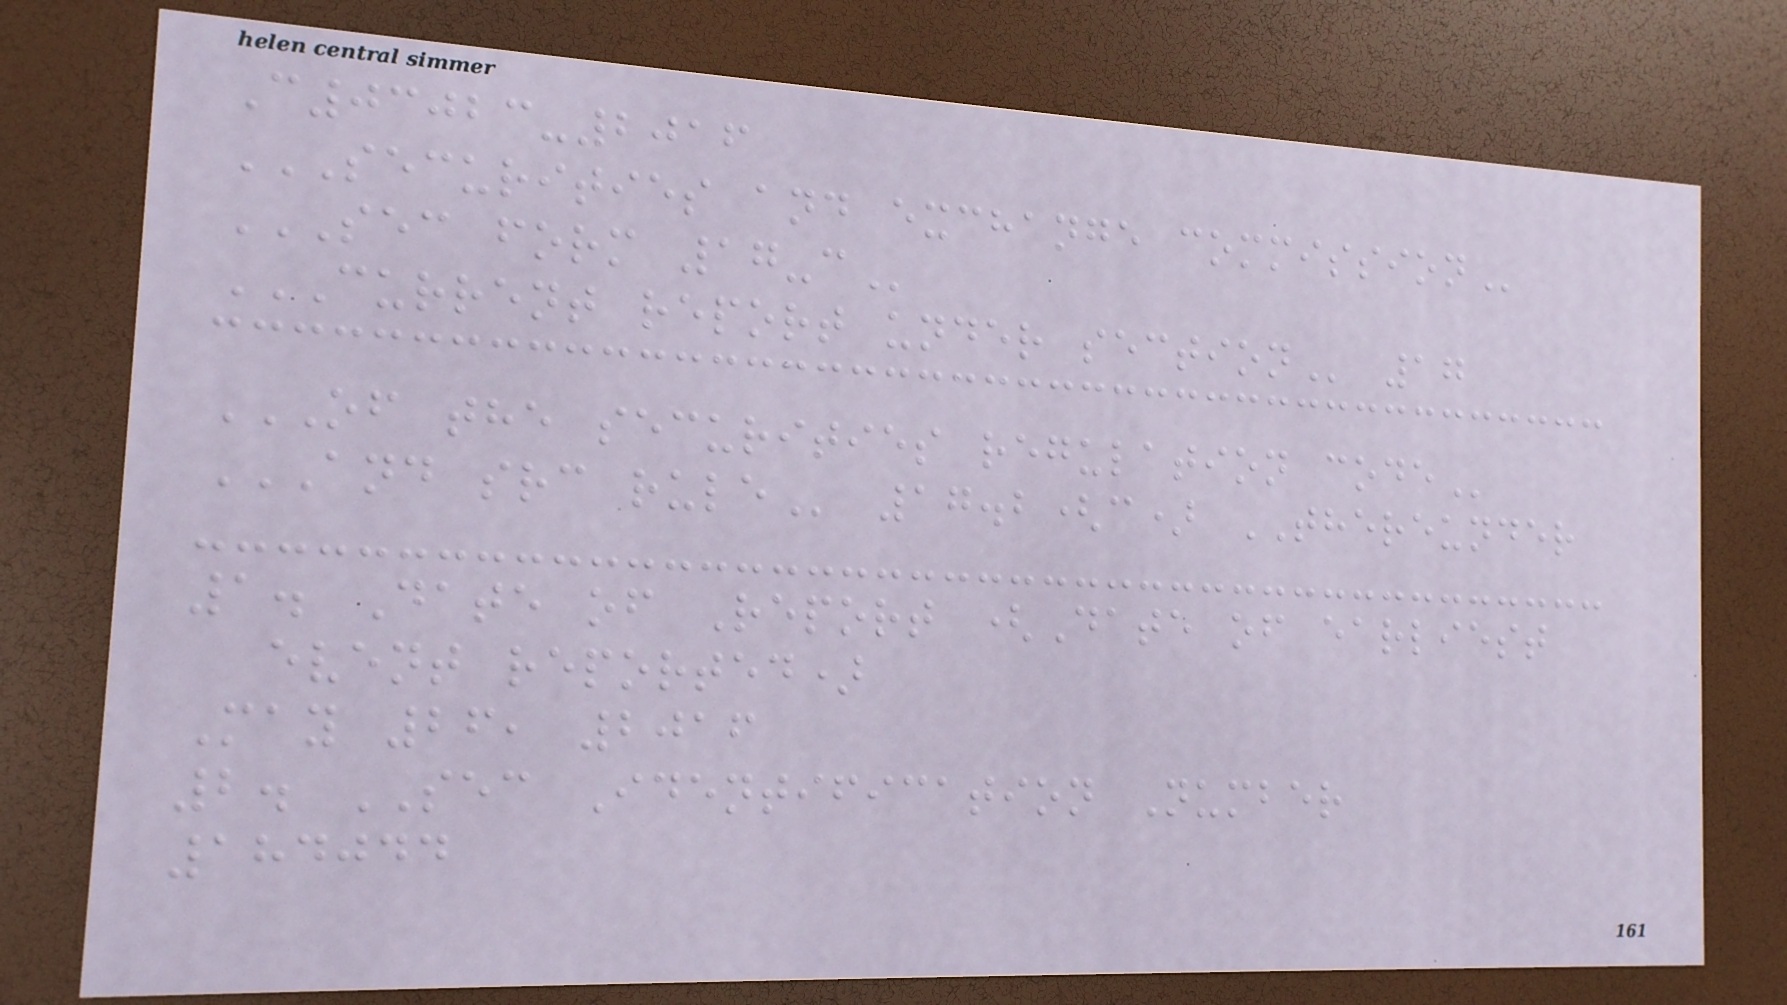C03023-2016
SECURITIES AND EXCHANGE COMMISSION
SEC FORM 17-C
CURRENT REPORT UNDER SECTION 17
OF THE SECURITIES REGULATION CODE
AND SRC RULE 17.2(c) THEREUNDER
1. Date of Report (Date of earliest
event reported)
May 26, 2016
2. SEC Identification Number
184044
